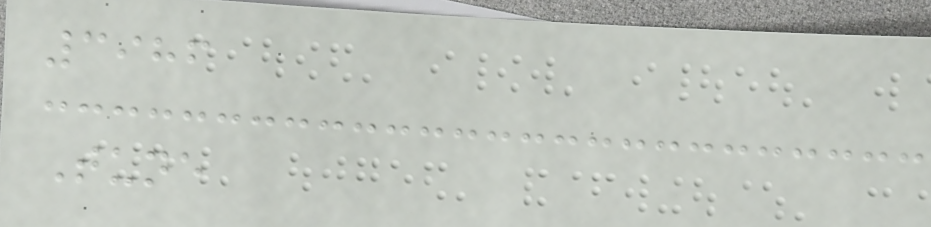3986
Tune
